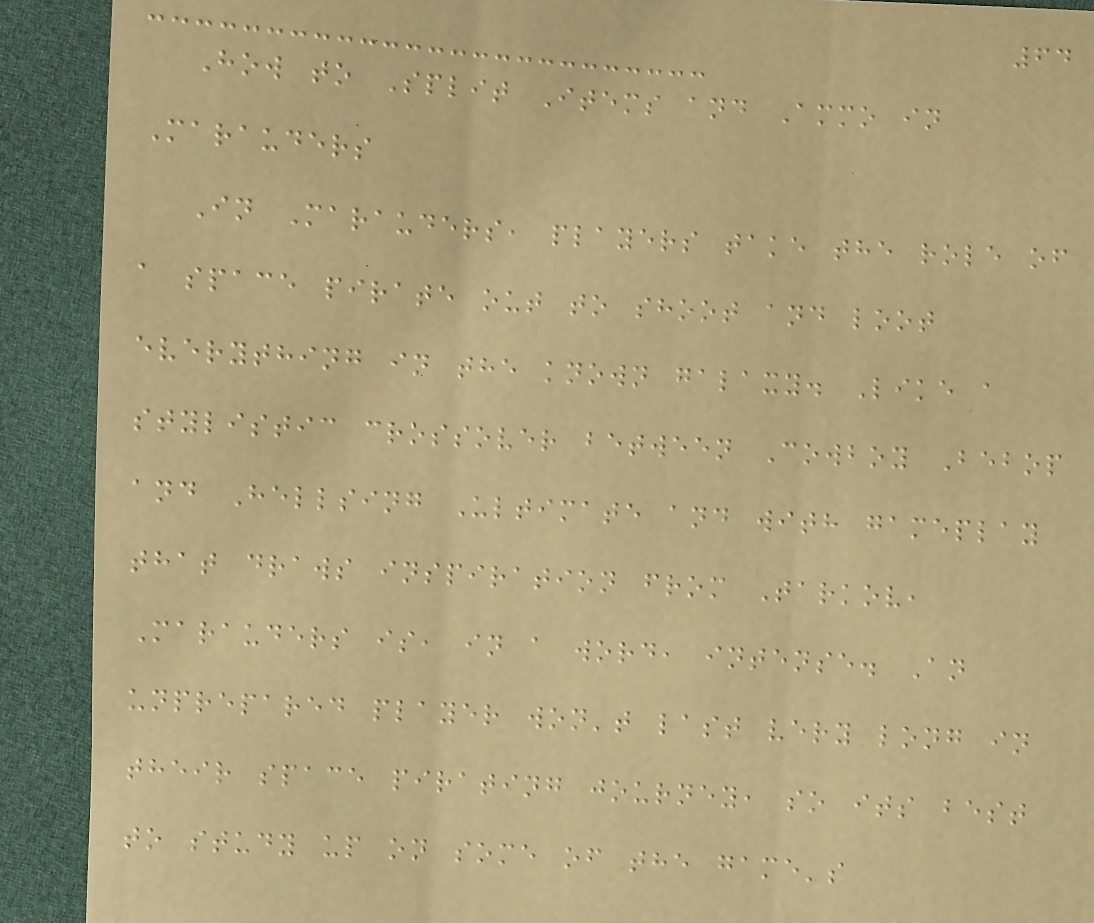64
How to Split Items and Ammo in
Marauders
In Marauders, players take the role of
a space pirate out to shoot and loot
everything in the known galaxy. Like a
stylistic crossover between Cowboy Bebop
and Hellsing Ultimate and with gameplay
that draws inspiration from Tarkov,
Marauders is, in a word, intense. An
unprepared player won't last very long in
their space pirating journey, so its best
to study up on some of the game's
